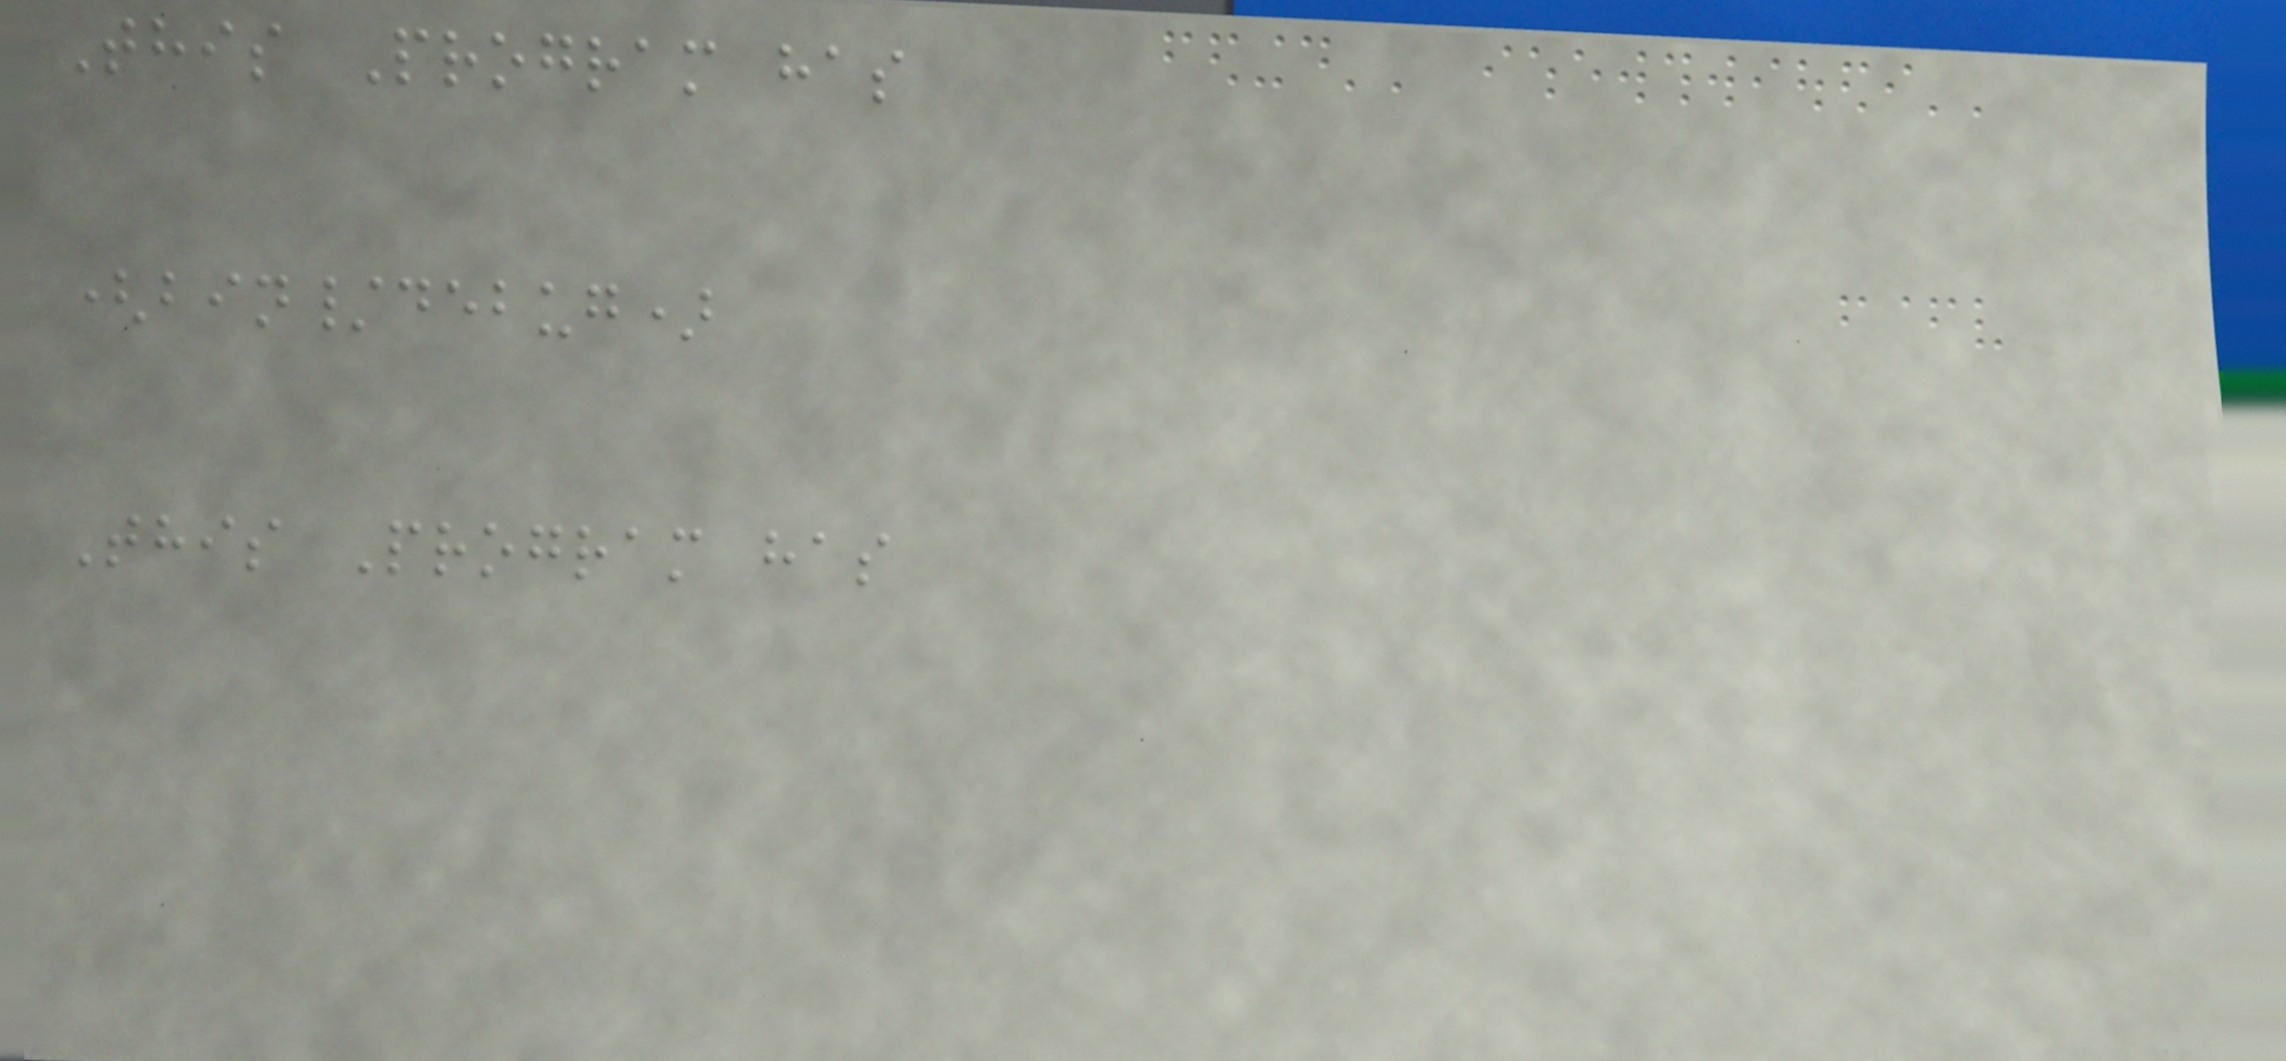This Program has
(bin/debug)
This Program has
